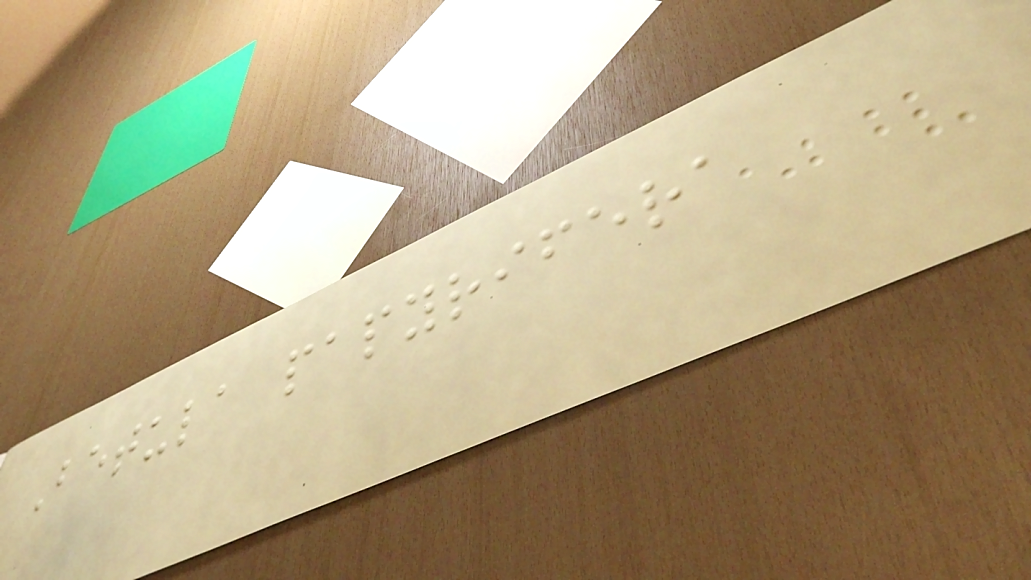Betula papyrifera
